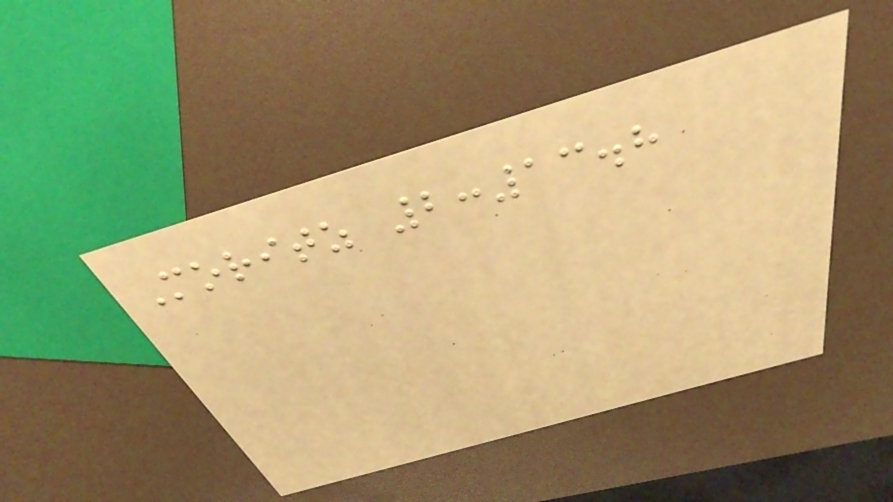Moritz 2:13.8
